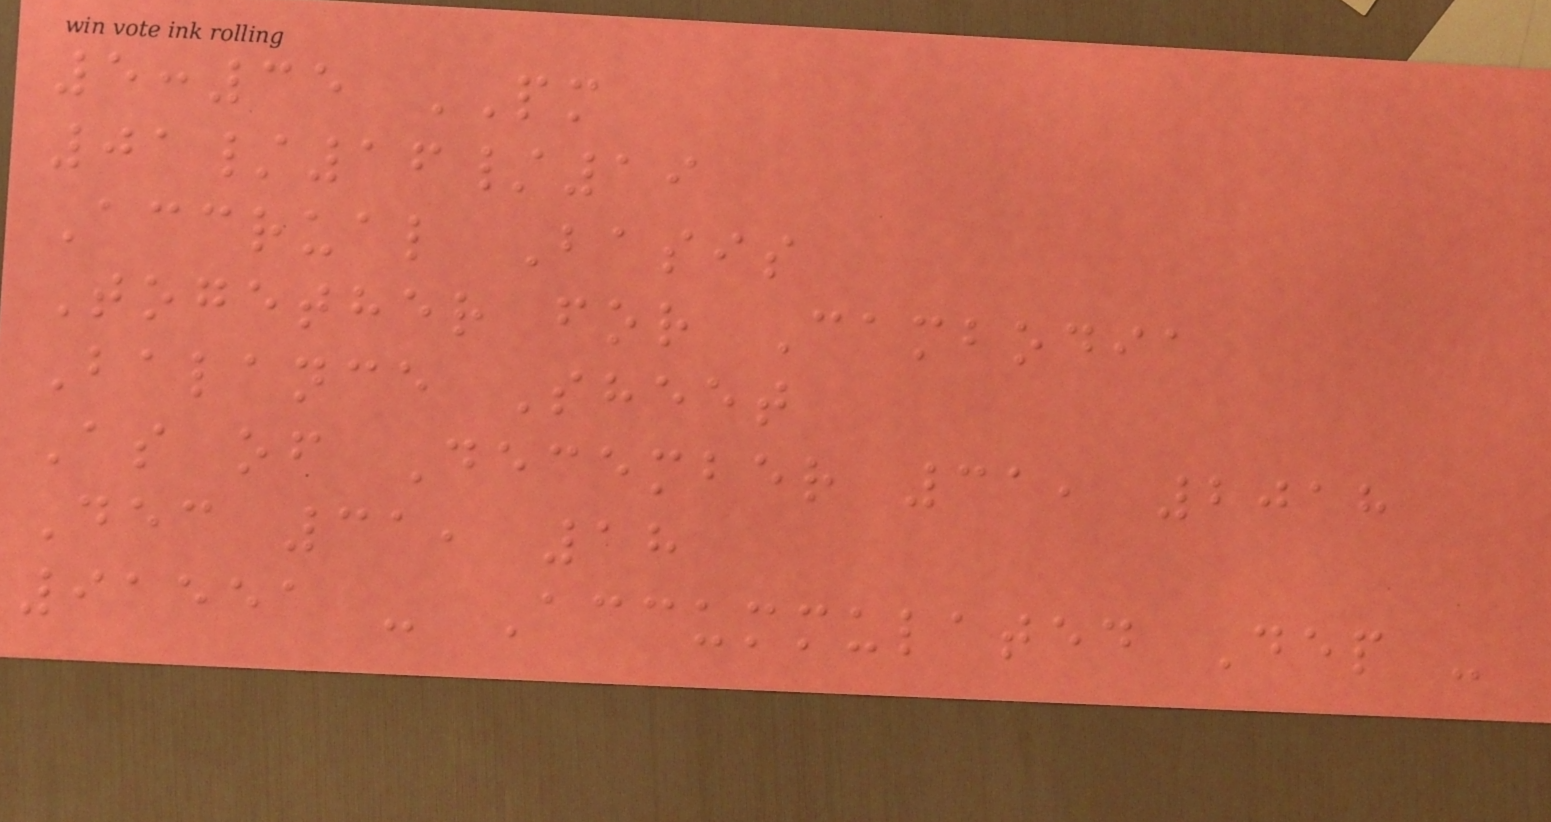5:35 PM
01/16/19
Accrual Basis
Together for Cambodia
Balance Sheet
As of December 31, 2018
Dec 31, 18
91551 - Accummulated Dep -
